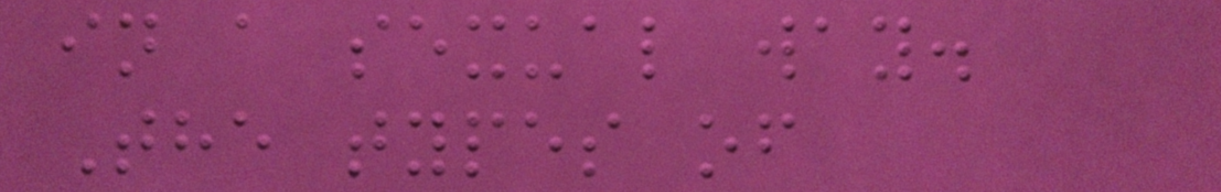in a sexual way.
The types of
